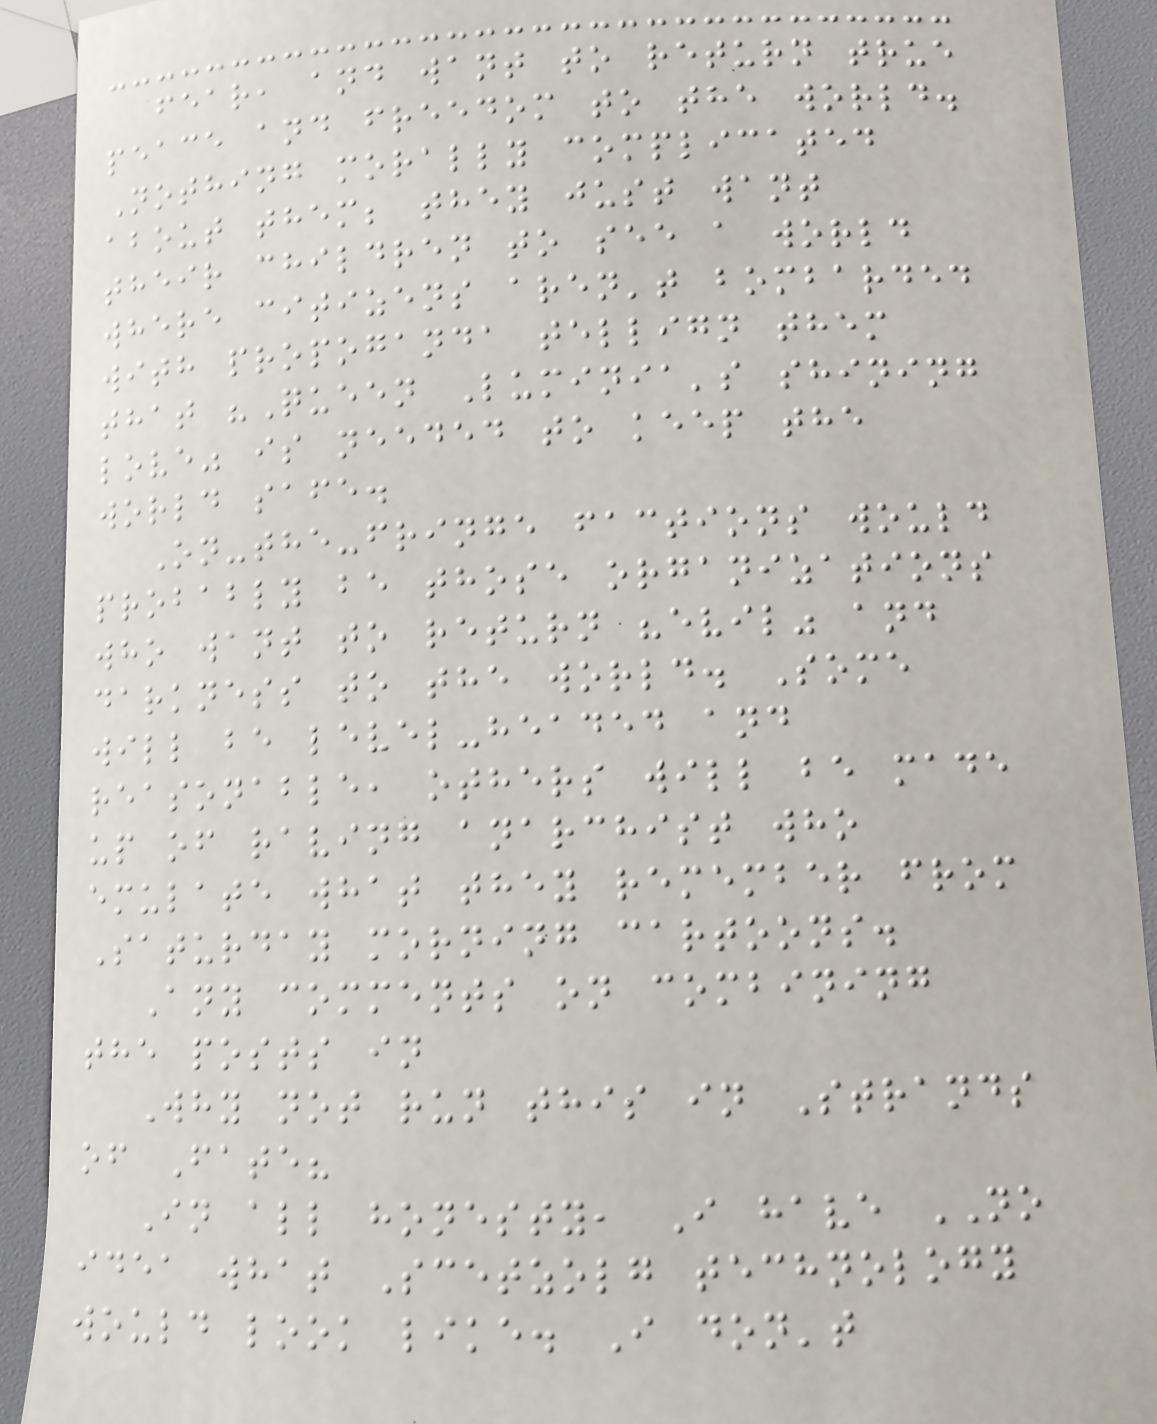fear, and want to return true
peace and freedom to the world.
Nothing morally complicated
about them; they just want
their children to see a world
where citizens aren't bombarded
with propoganda tellign them
that "Queen Luminia's shining
love" is needed to keep the
world safe.
On-the-fringe factions would
probably be those organizations
who want to return "evil" and
darkness to the world. Some
will be level-headed and
reasonable, others will be made
up of raving anarchist who
emulate what they remember from
Saturday morning cartoons.
Any comments on combining
the posts in
Why not run this in Strands
of Fate?
In all honesty, I have NO
idea what Scetzolg technology
would look like. I don't
